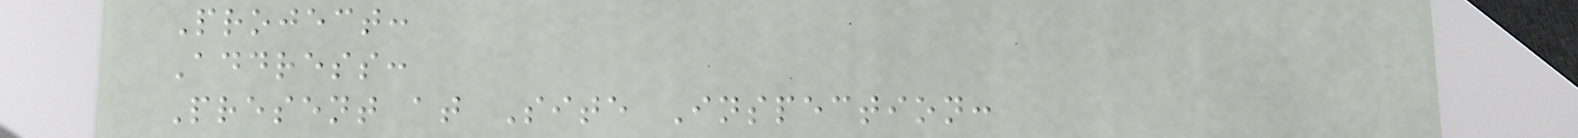Project:
Address:
Present at Site Inspection:
